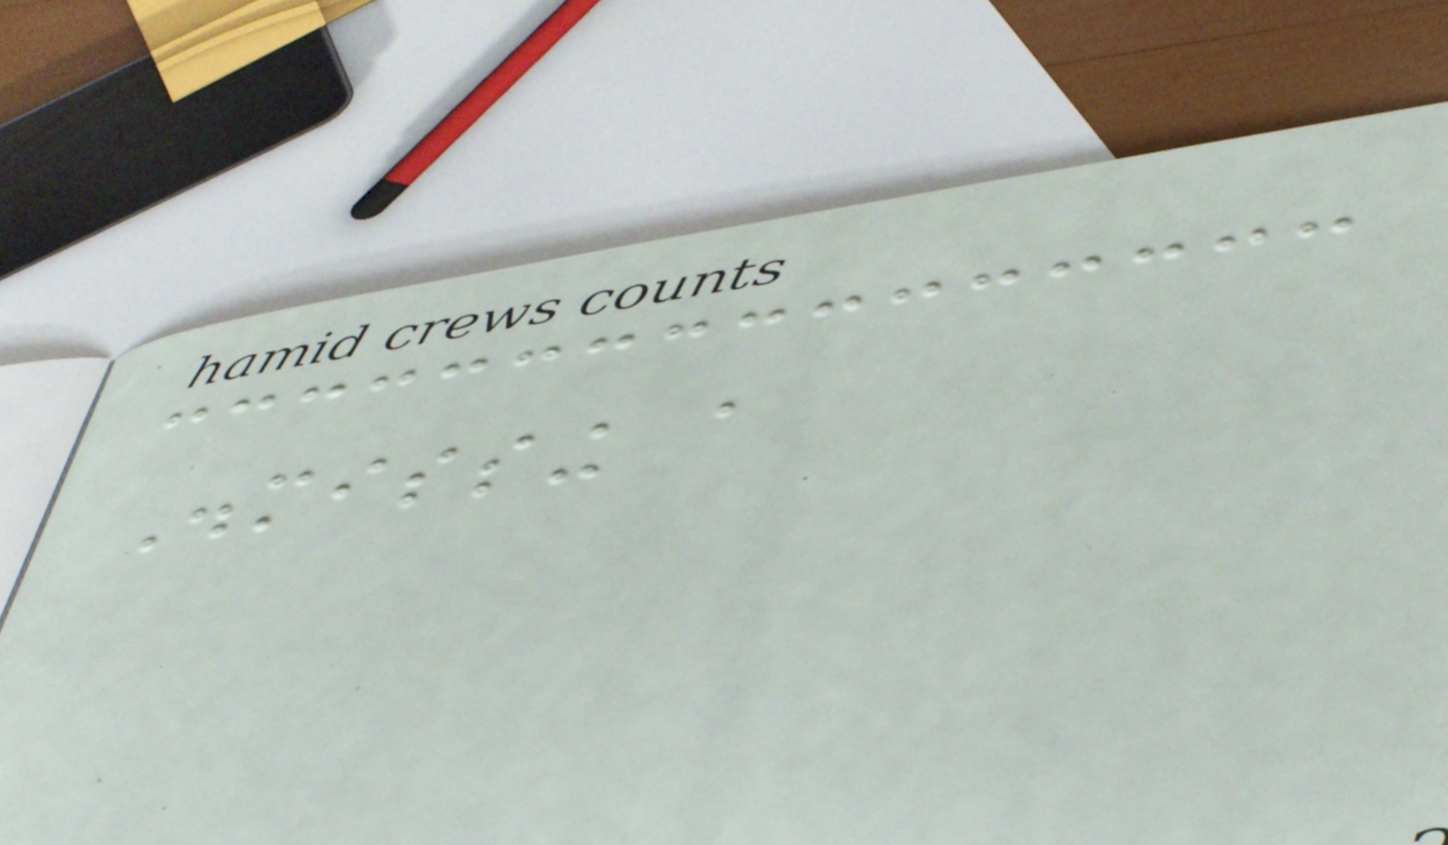Dismissing a
